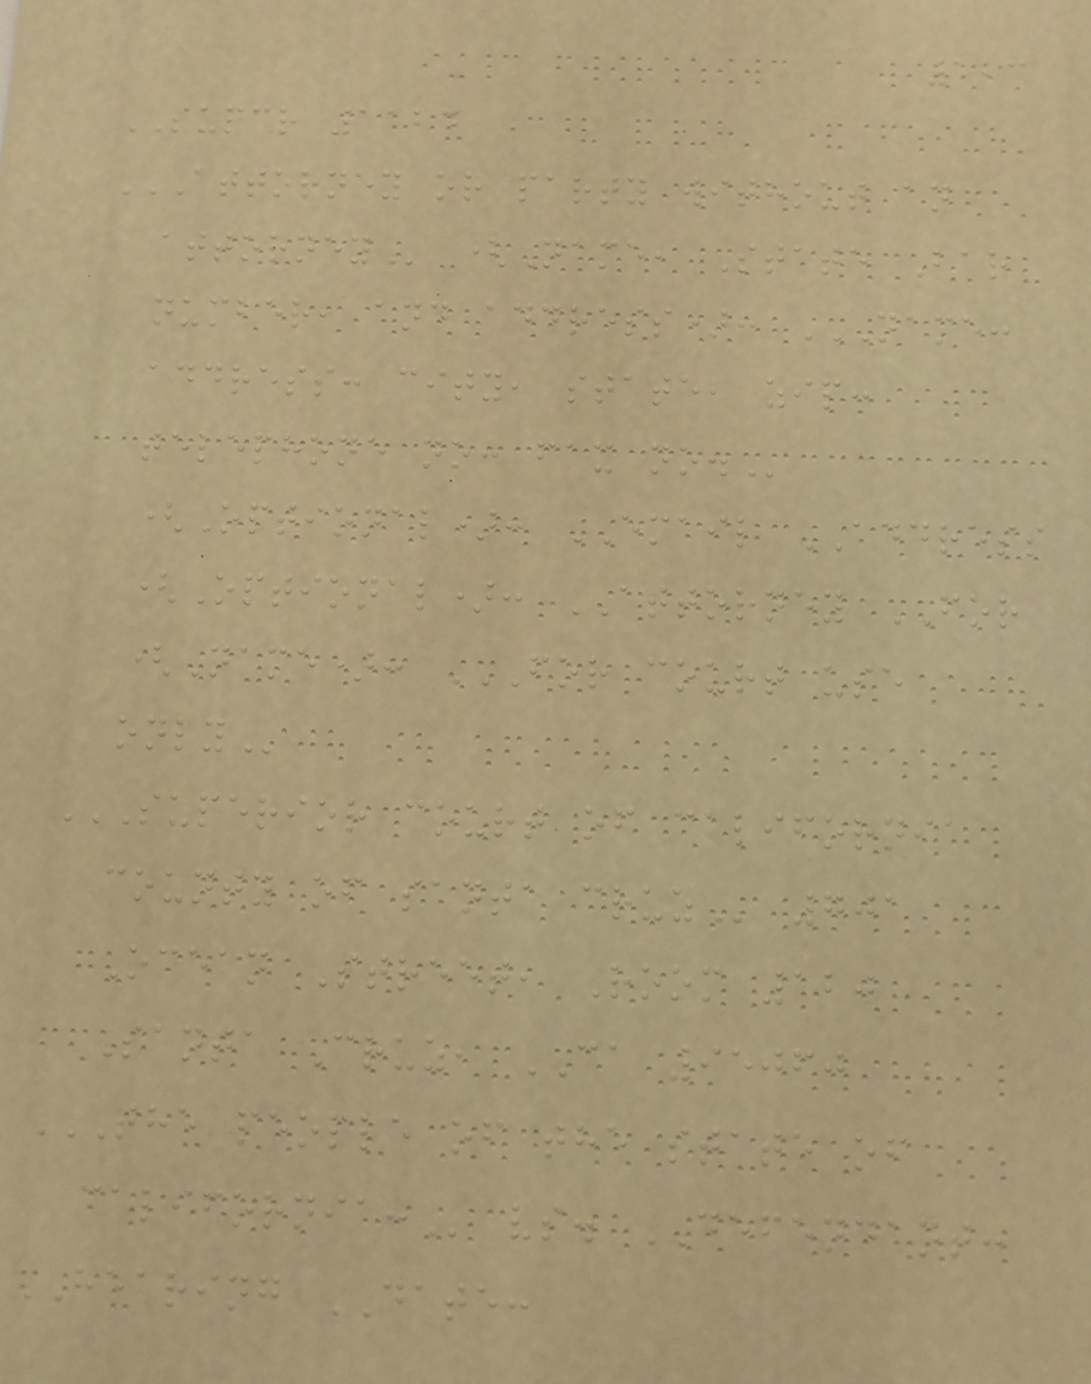123
SUPCR 1124
ATTORNEY OR PARTY WITHOUT AN
ATTORNEY (Name, State Bar
number, and address): NAME:
ADDRESS: CITY, STATE, ZIP:
TELEPHONE NO: FAX NO.
(Optional): EMAIL ADDRESS
(Optional): ATTORNEY FOR
(Name): FOR COURT USE
ONLY
SUPERIOR COURT OF CALIFORNIA
COUNTY OF SANTA CRUZ 701
Ocean Street, Room 120
Santa Cruz, CA 95060
THE PEOPLE OF THE STATE OF
CALIFORNIA: vs. DEFENDANT:
HEARING DATE:
